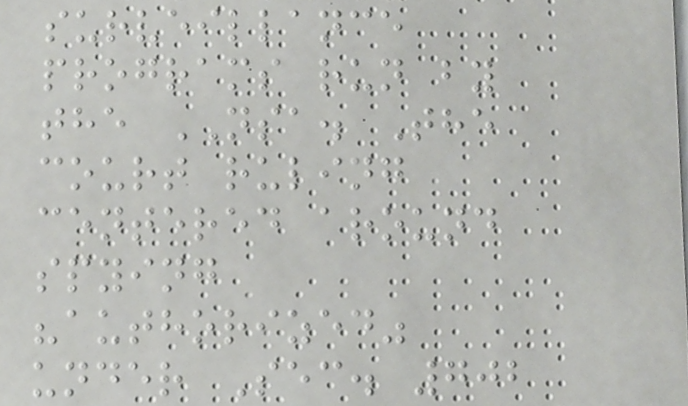surveillance
programs run by
the NSA. The
court ruling
centered around
spying
"authorized"
under Sec. 702
